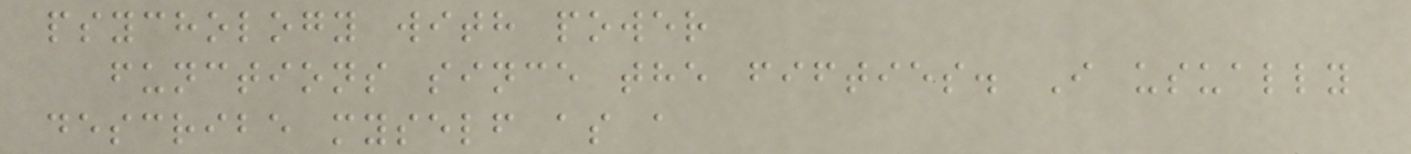psychology with power
functions since the fifties. I usually
describe myself as a
